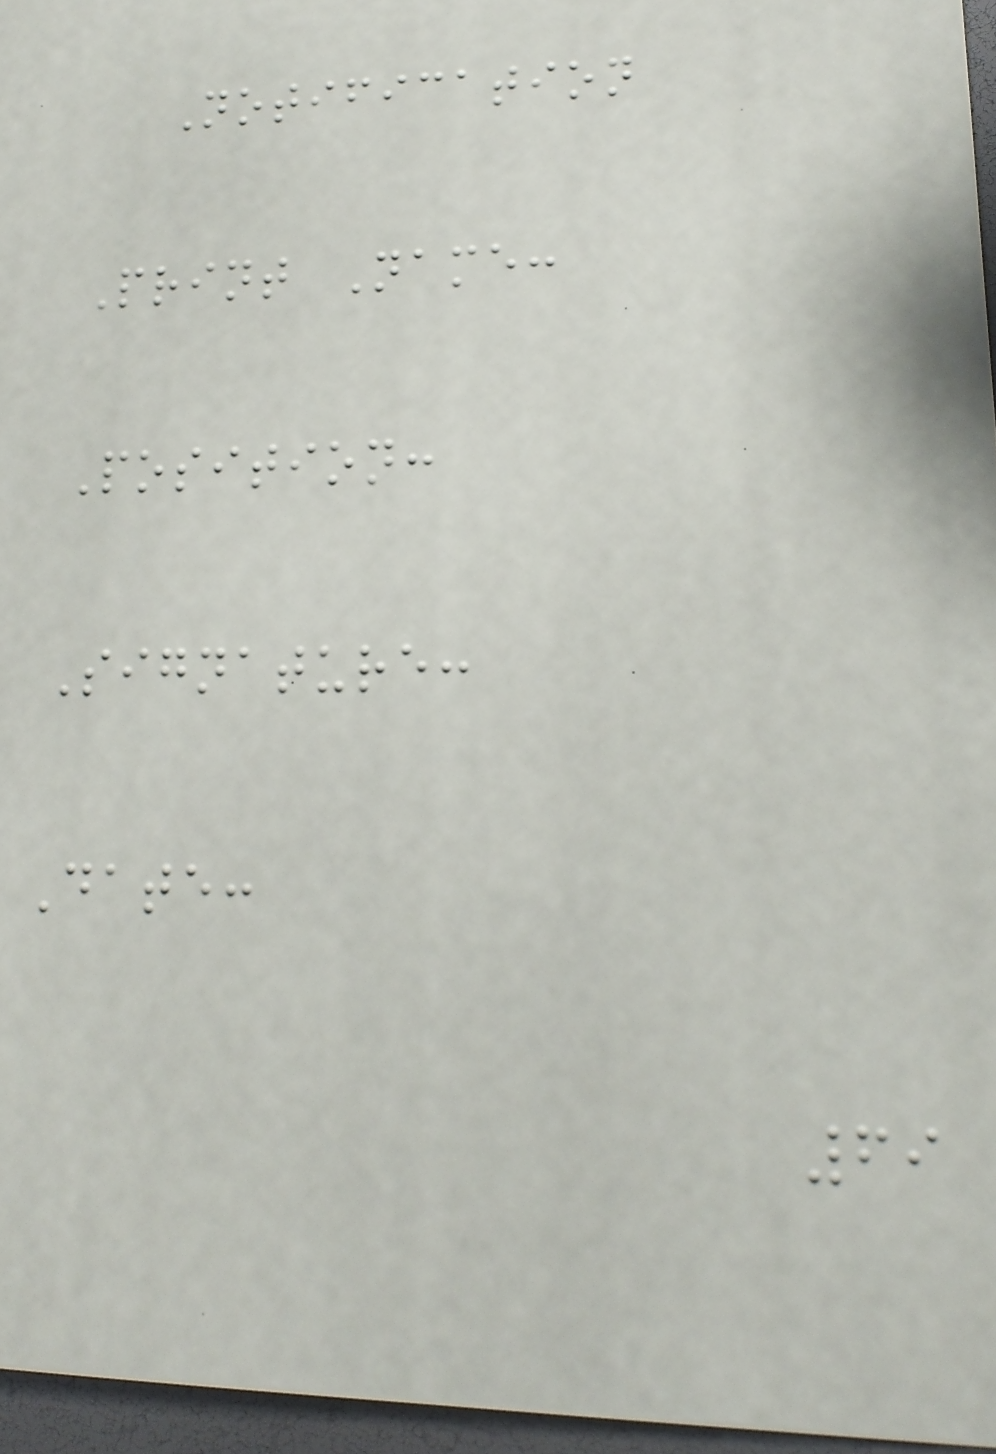Notification
Print Name:
Position:
Signature:
Date:
69
